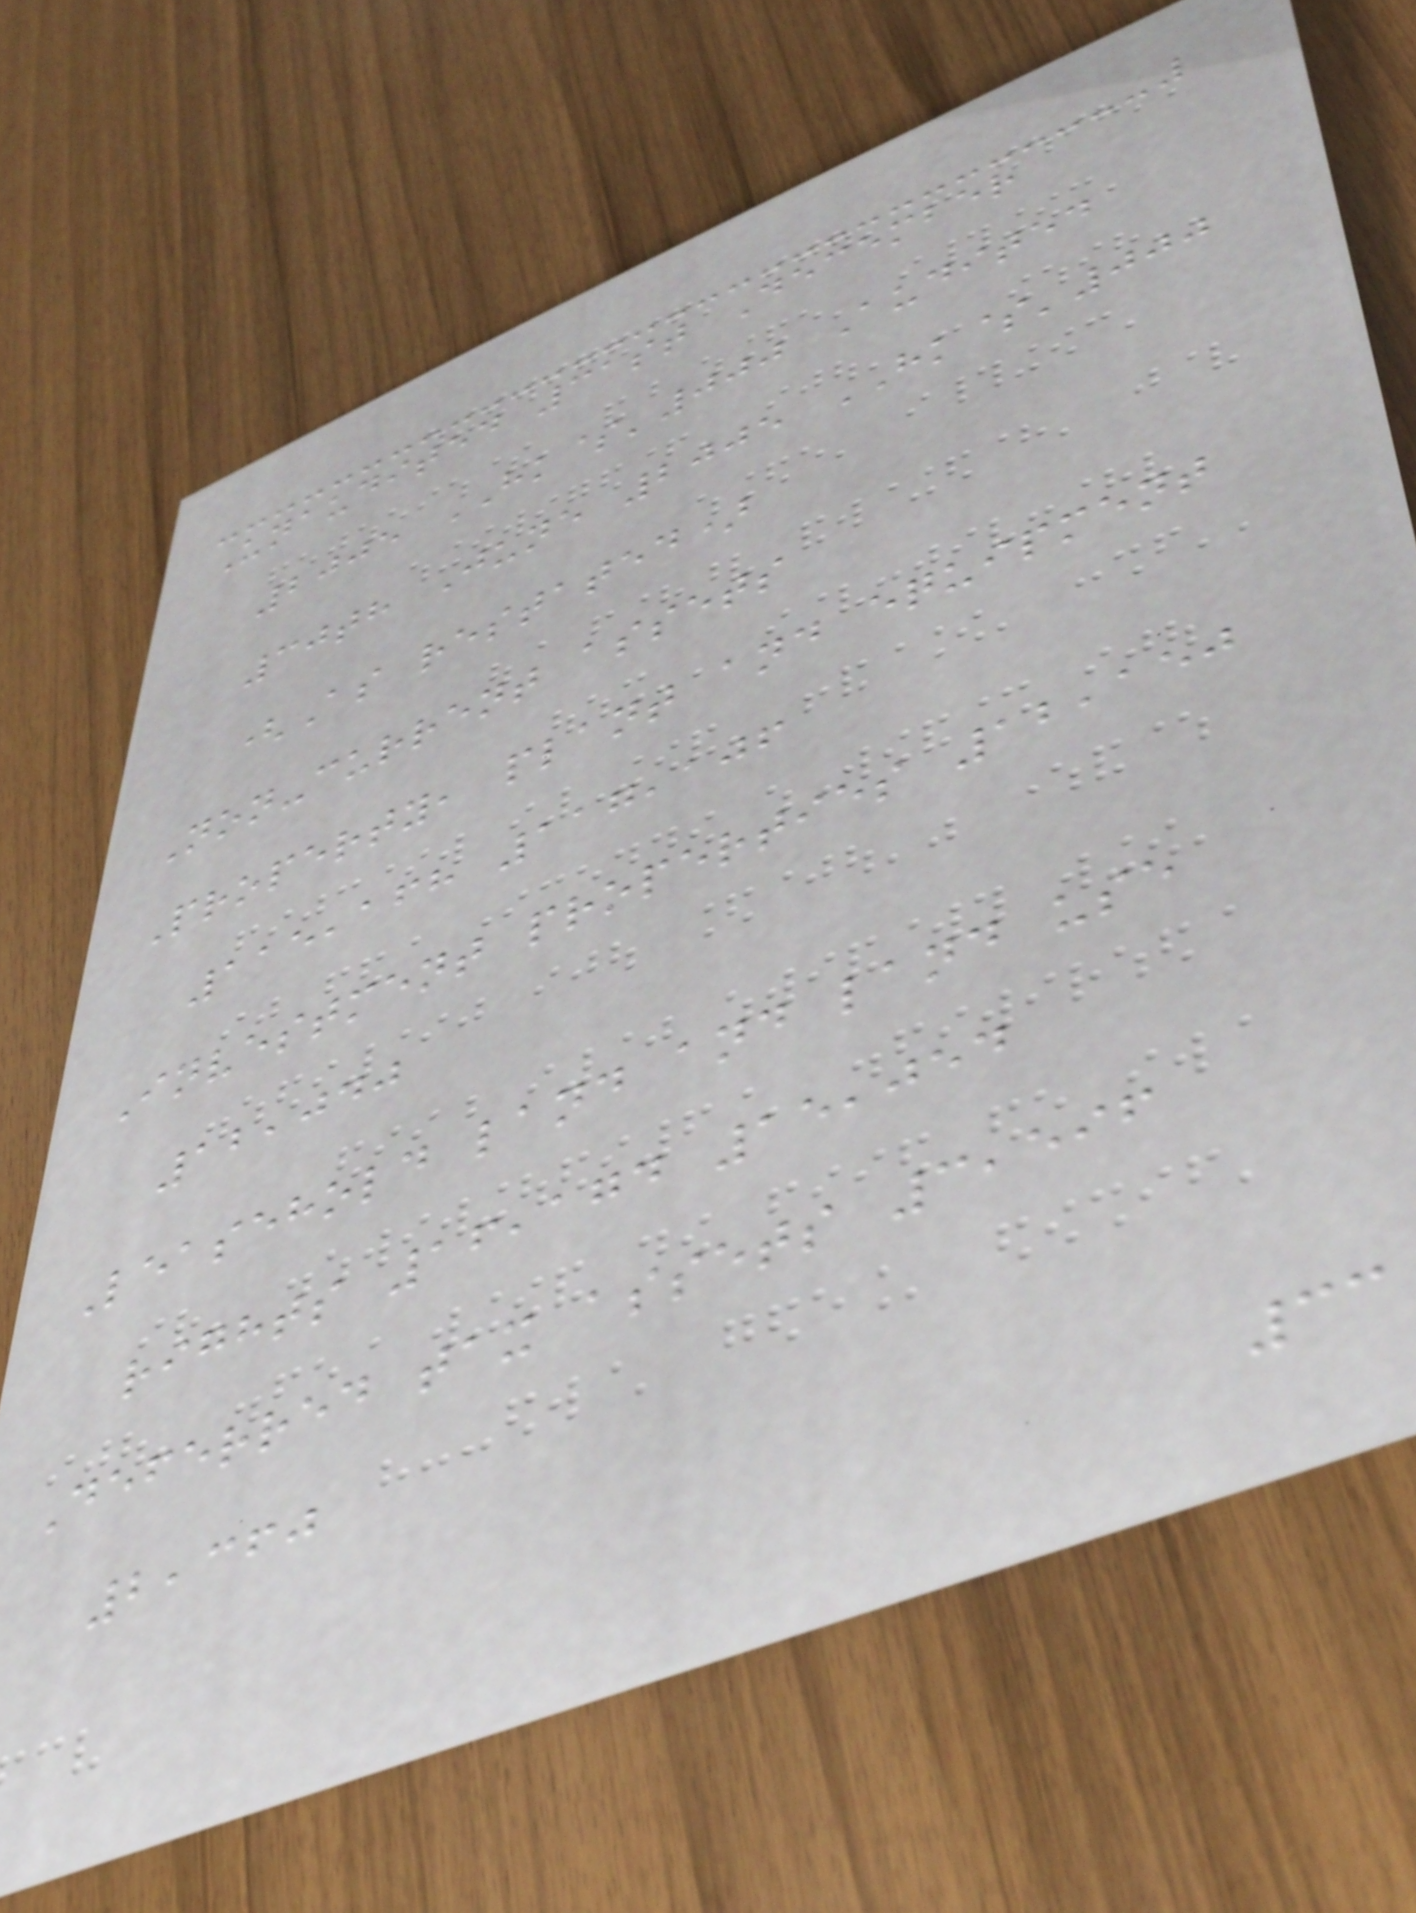Unaudited 31st December
2005 HK$'000 Audited
30th June 2005 HK$'000
(As restated)
Non-current assets
Property, plant and equipment
115,168 117,106
Investment properties 12,150
12,040
Leasehold land and land use
rights 16,174 15,054
Deferred tax assets 3,596
2,360
33
